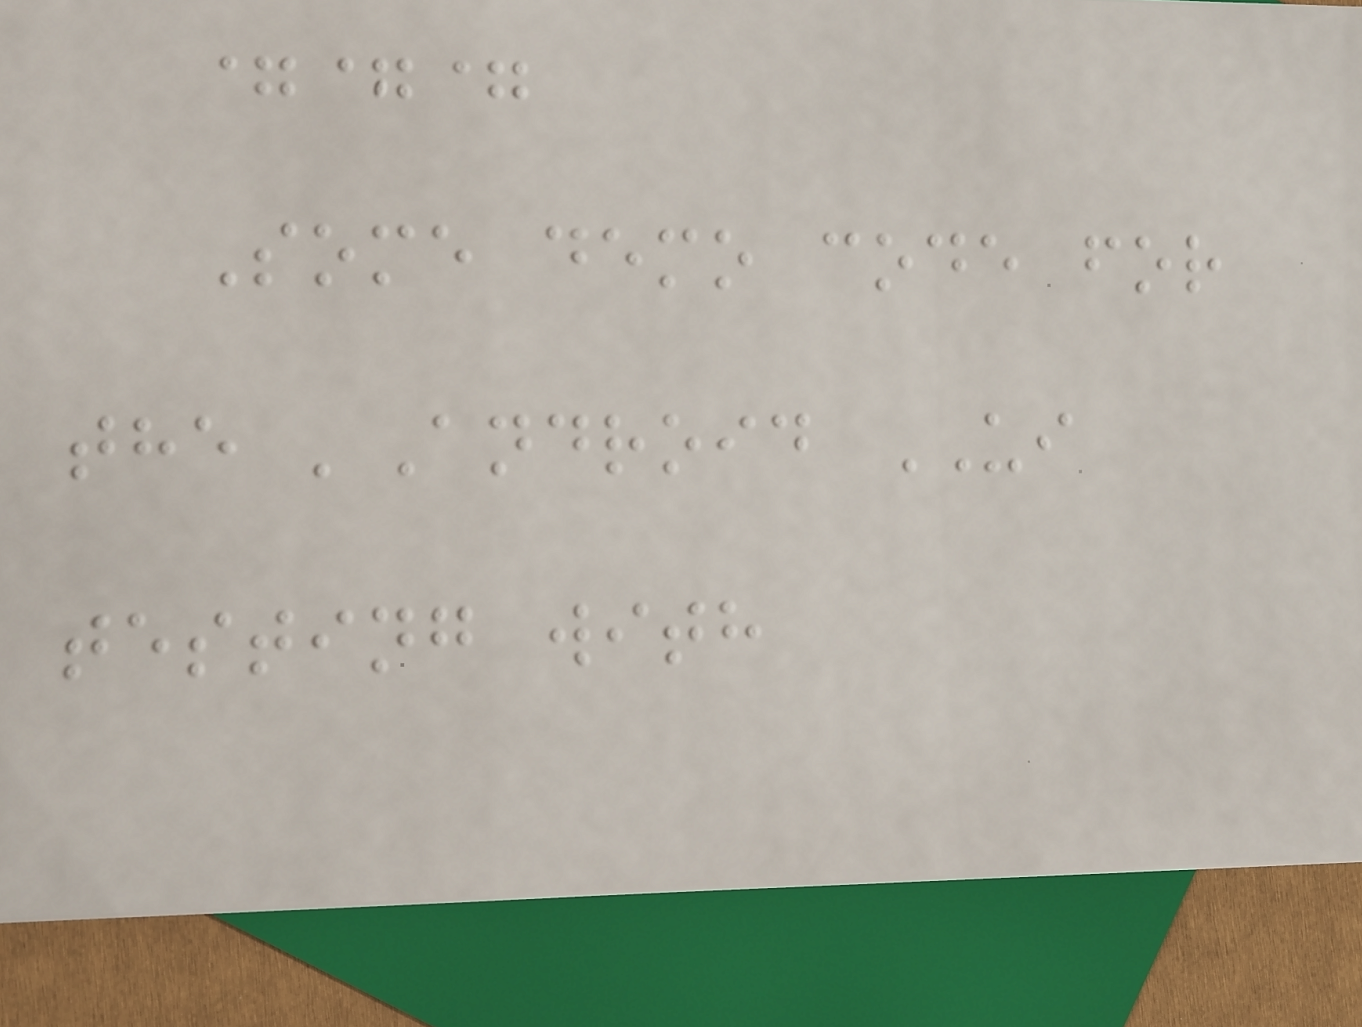===
Some demo code for
the 'Android UI
testing with
